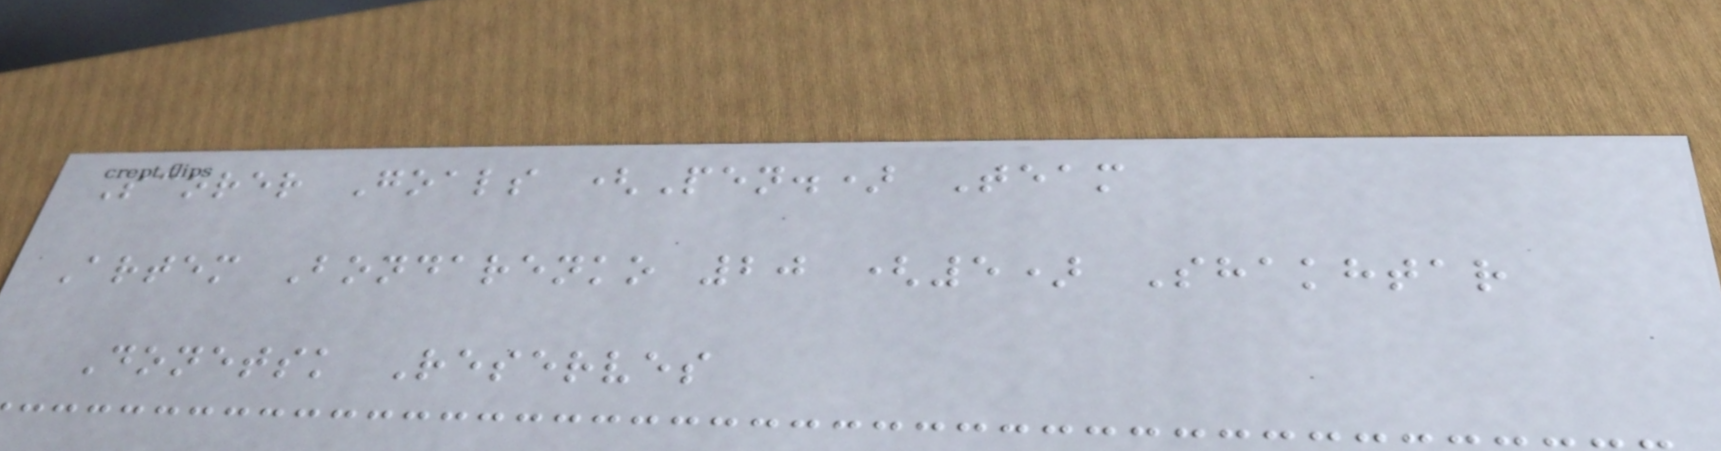Scorer Goals (Pen.) Team
Artem Bondarenko 20 (5) Shakhtar
Donetsk Reserves
